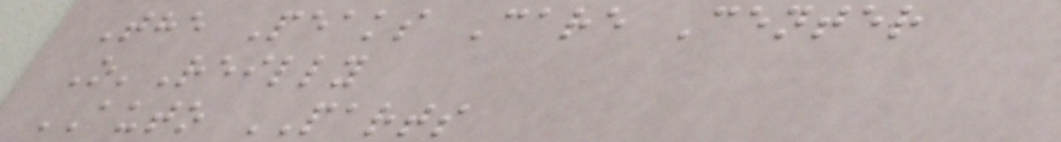The Peaks Care Center
O'Reilly
AUTO PARTS
